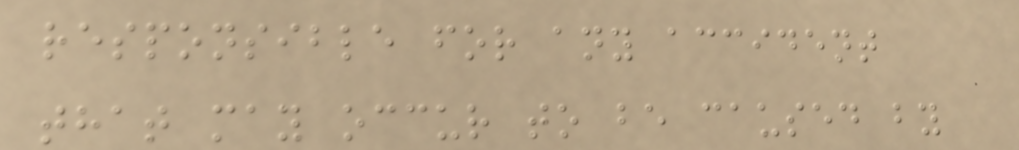responsible for any accident
that may occur to be caused by
